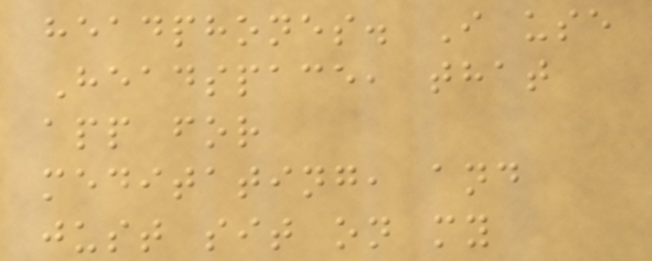headphones. I use
Headspace, that
app for
meditating, and
just sit on my
